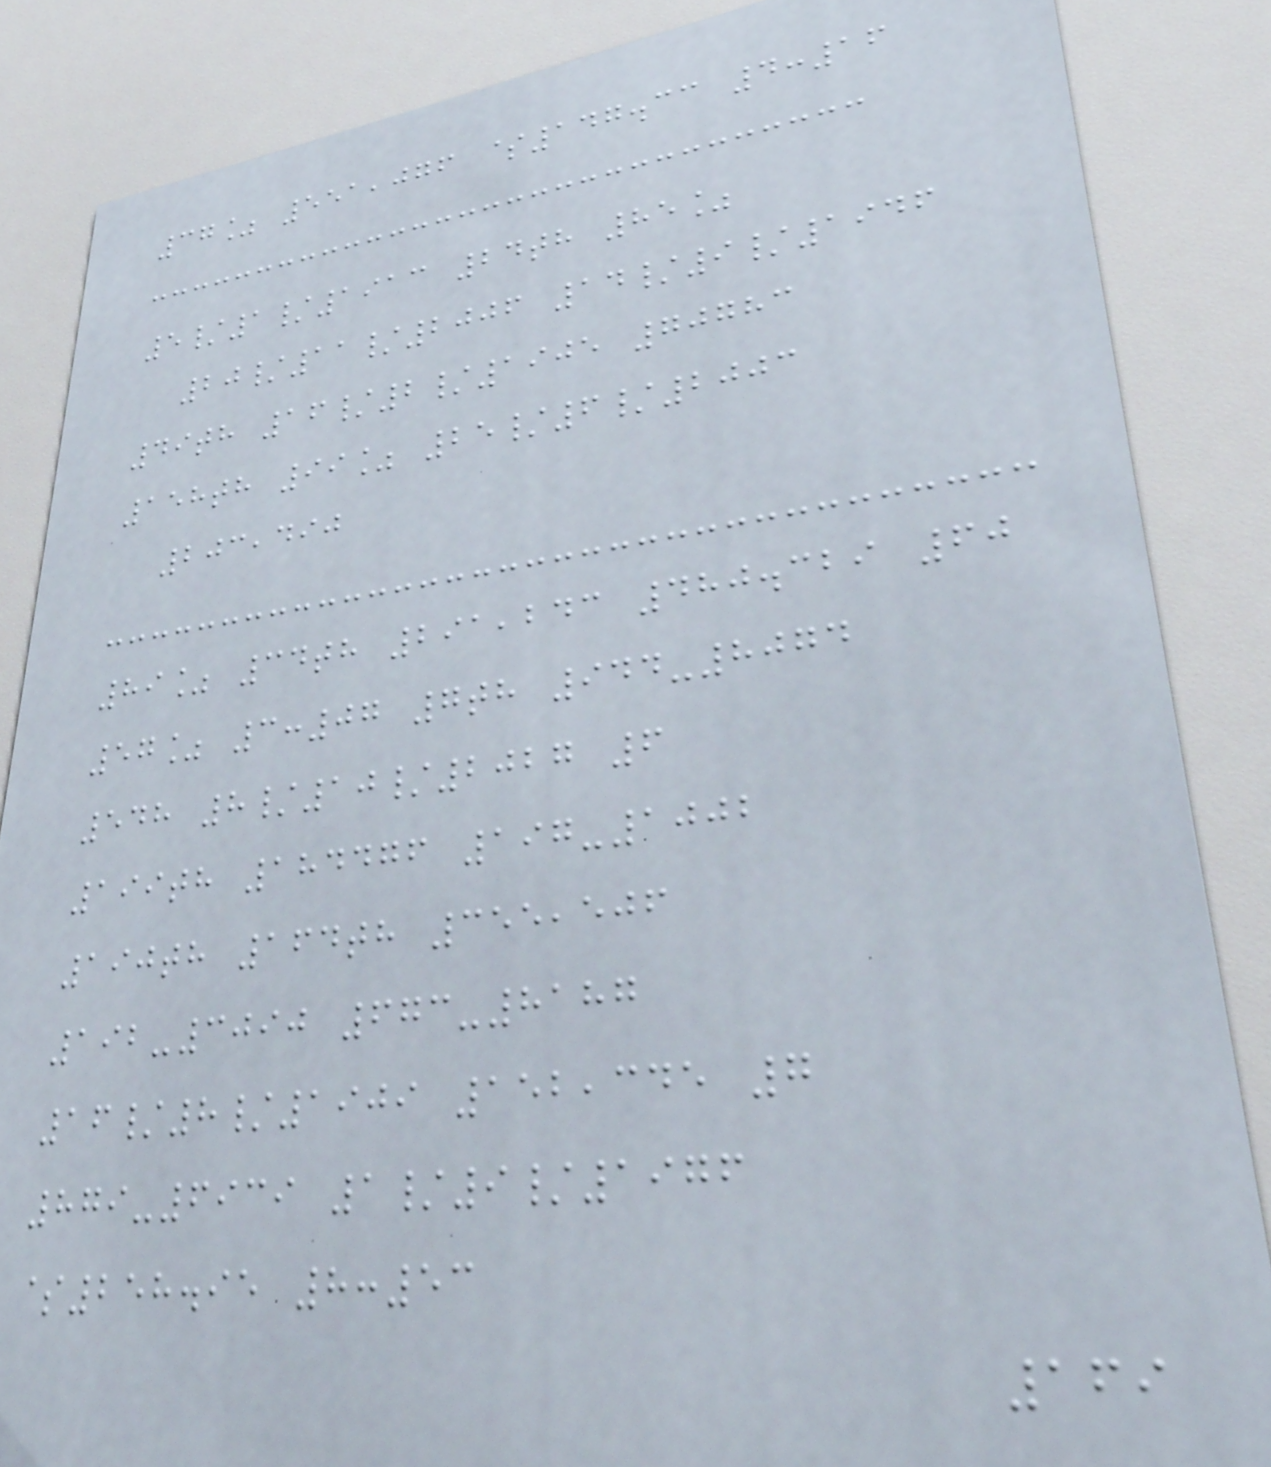37% 551,076 $147.33 4:16
5/1/1913 24th 85%
20/11/2006 14/9/1946
49th 16/2/1905 70783
158th 99% 25/6/2003
203,490
89% 34th 291,243 480.329 60
57% 3:07 7th 944-8074
548 8/10/2027 6
199th 184476 197-1002
190th 164th 355,506
192-3090 673-8187
16/8/1909 152,345 7
879-6939 1/9/1976
$258.95 8:53
169
